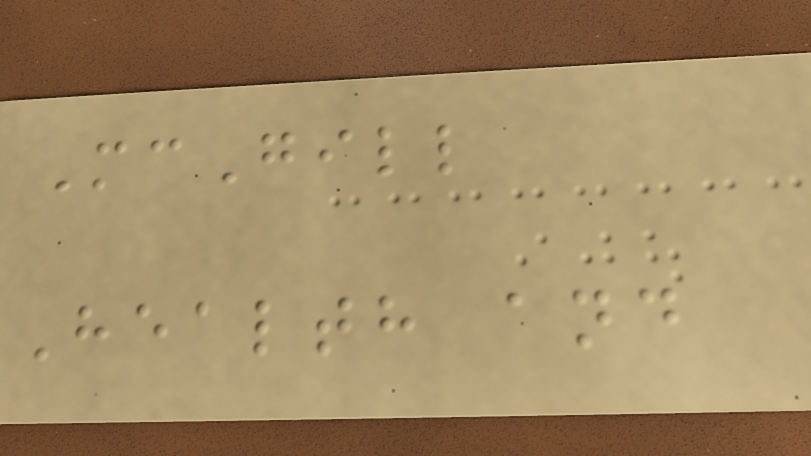McGill
Health and
